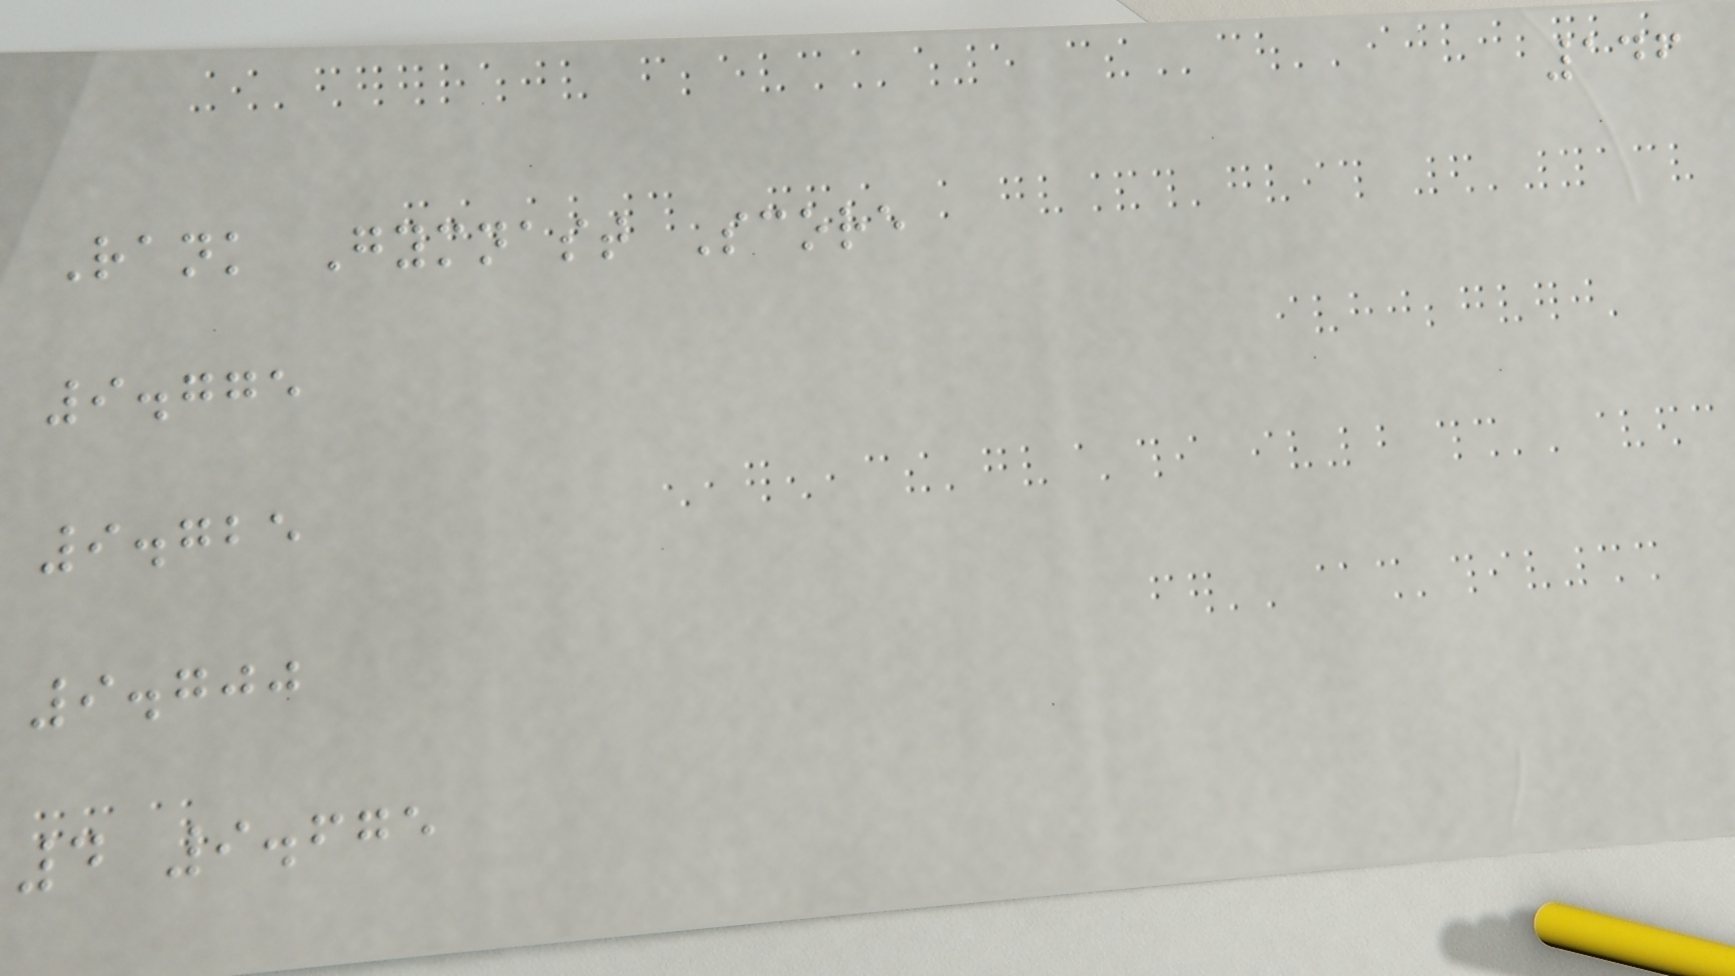146
Rank Gymnast Score
9.775
9.725
9.700
4 9.675
